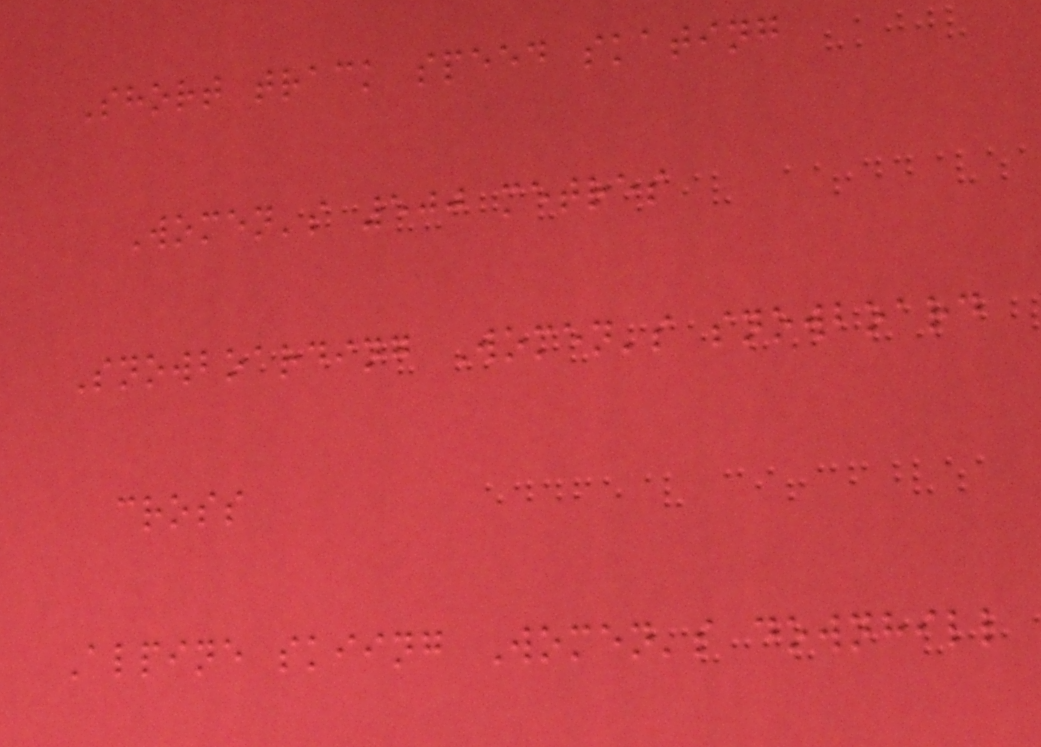Short track speed skating
Women's 500 metres
Snowboarding Women's snowboard
cross
Alpine skiing Women's downhill
